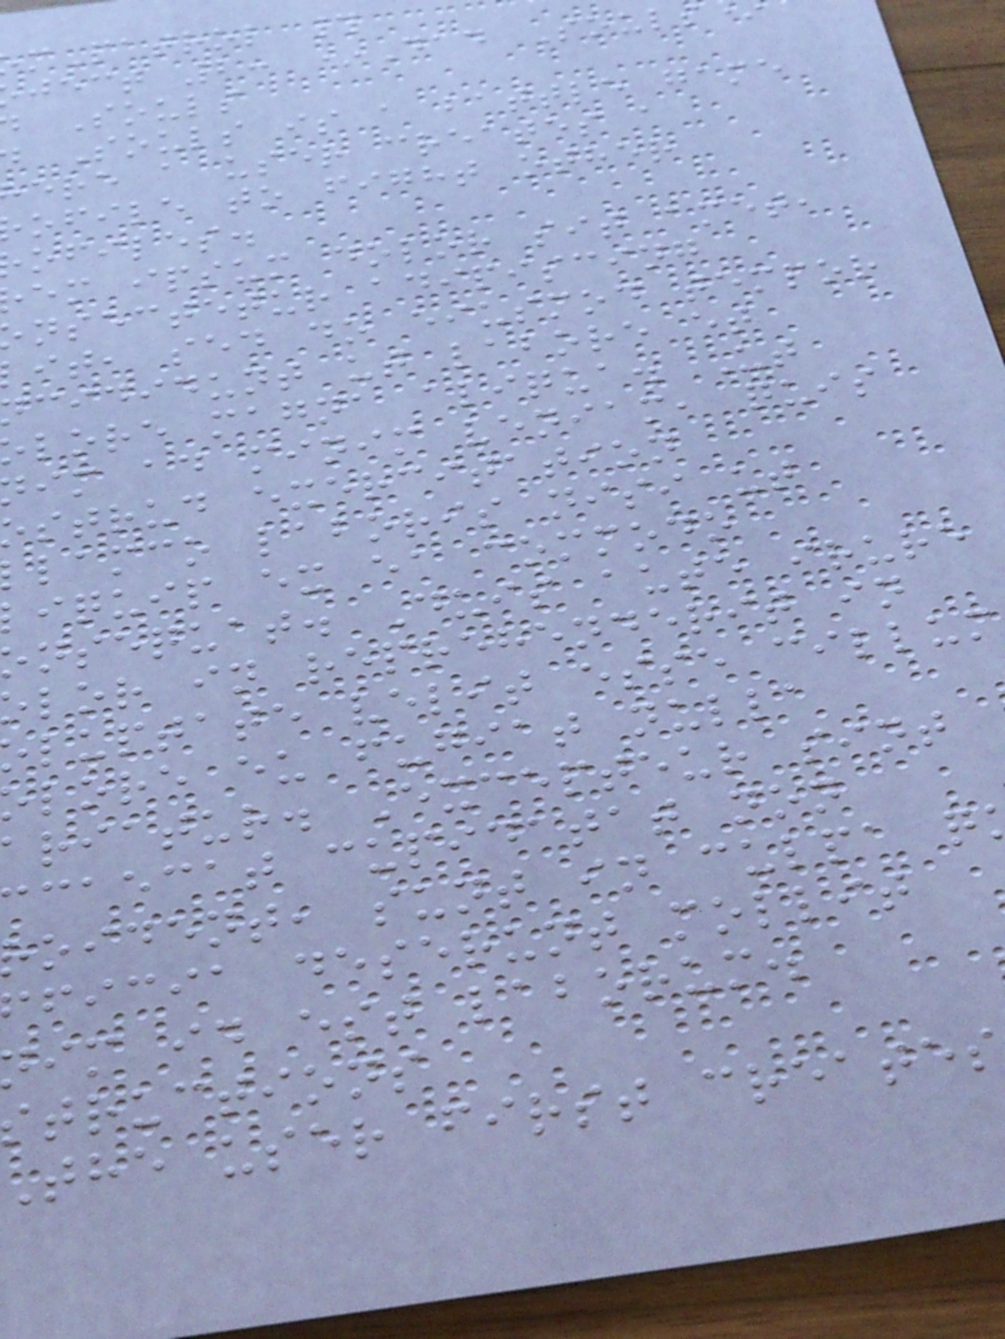mPatrol #
ject 2: *Dad Souls
Souls
Souls is a battle game
ere a user creates a
ofile to fight other
ofiles.
em ipsum dolor sit amet,
nsectetur adipiscing
it, sed do eiusmod tempor
cididunt ut labore et
lore magna aliqua. Ut
im ad minim veniam, quis
strud exercitation
lamco laboris nisi ut
iquip ex ea commodo
nsequat. Duis aute irure
lor in reprehenderit in
luptate velit esse cillum
lore eu fugiat nulla
riatur. Excepteur sint
caecat cupidatat non
oident, sunt in culpa q
ficia deserunt mollit
im id est laborum.
tructions
the user first creates
